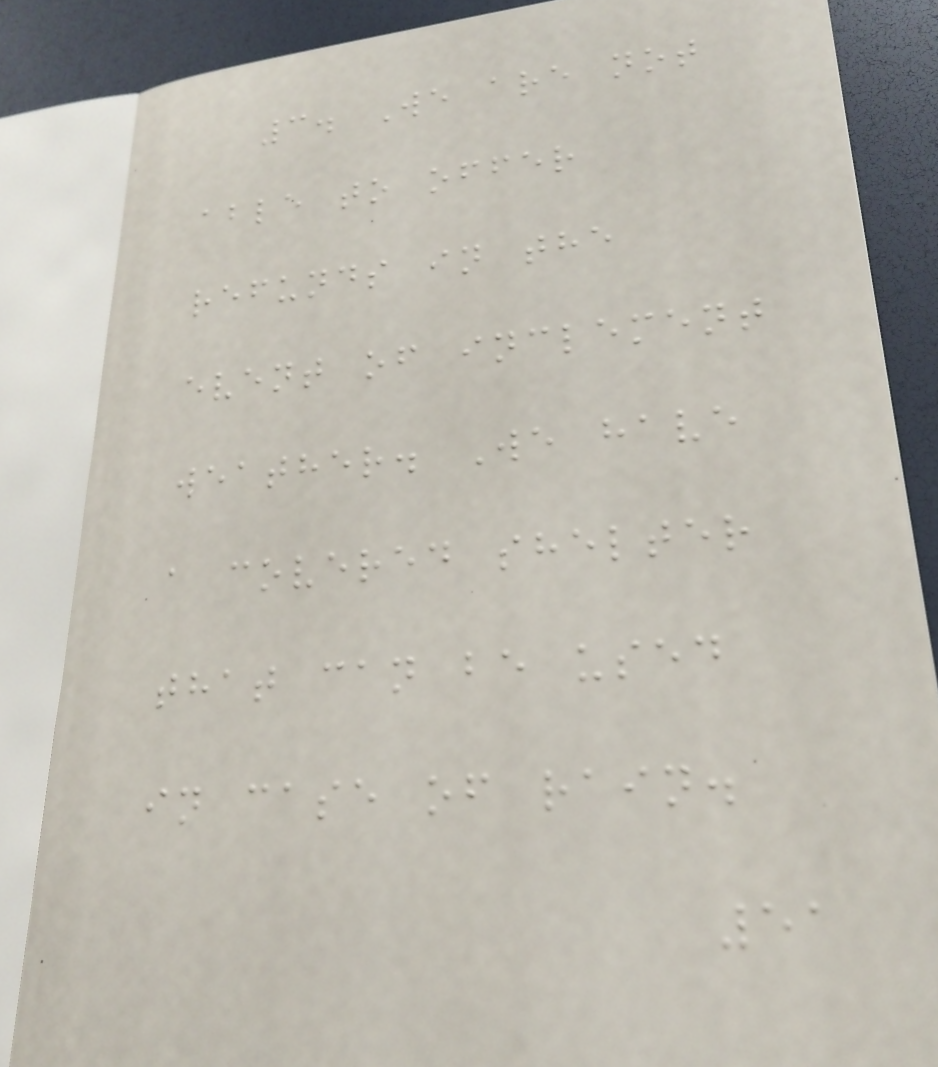3. We are not
able to offer
refunds in the
event of inclement
weather. We have
a covered shelter
that can be used
in case of rain.
51
